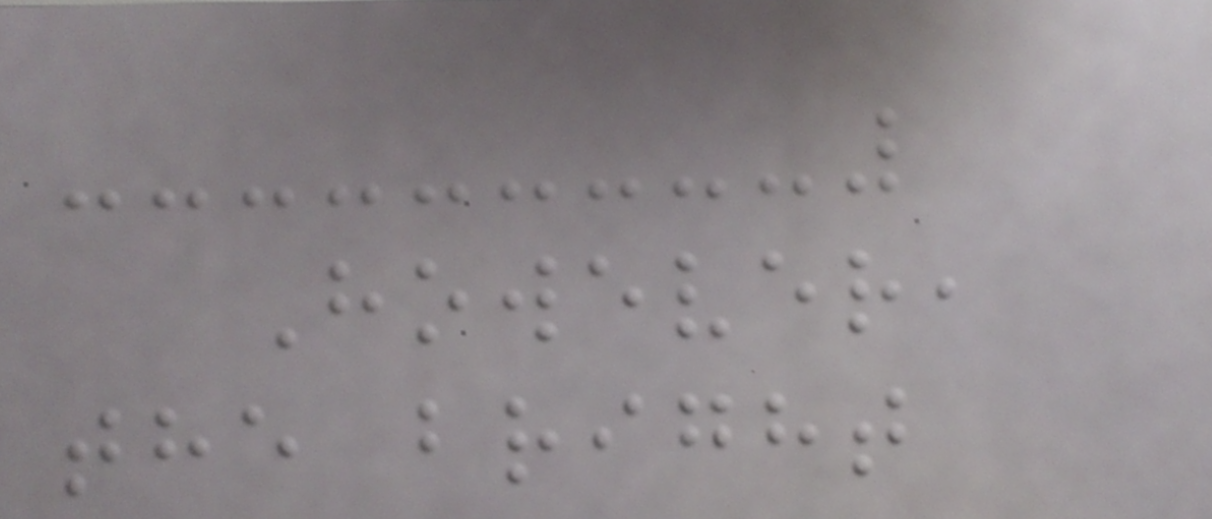However,
the bright
